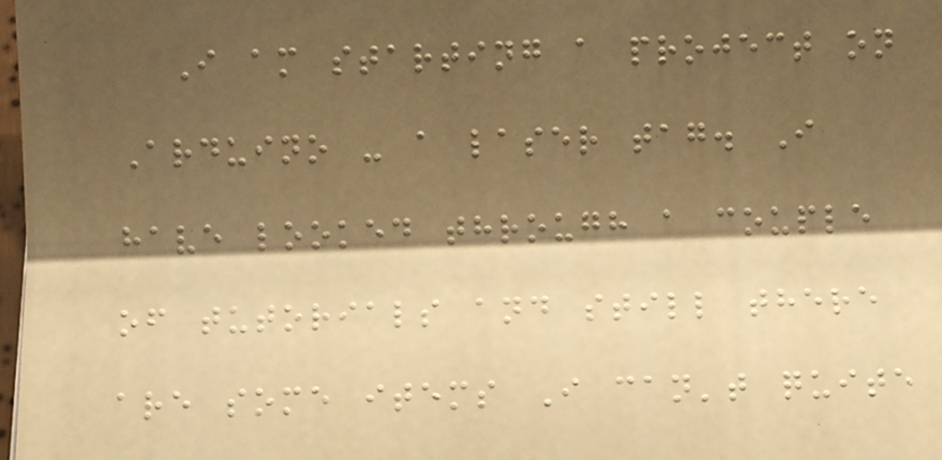I am starting a project on
Arduino - a laser tag. I
have looked through a couple
of tutorials and still there
are some items I can't quite
